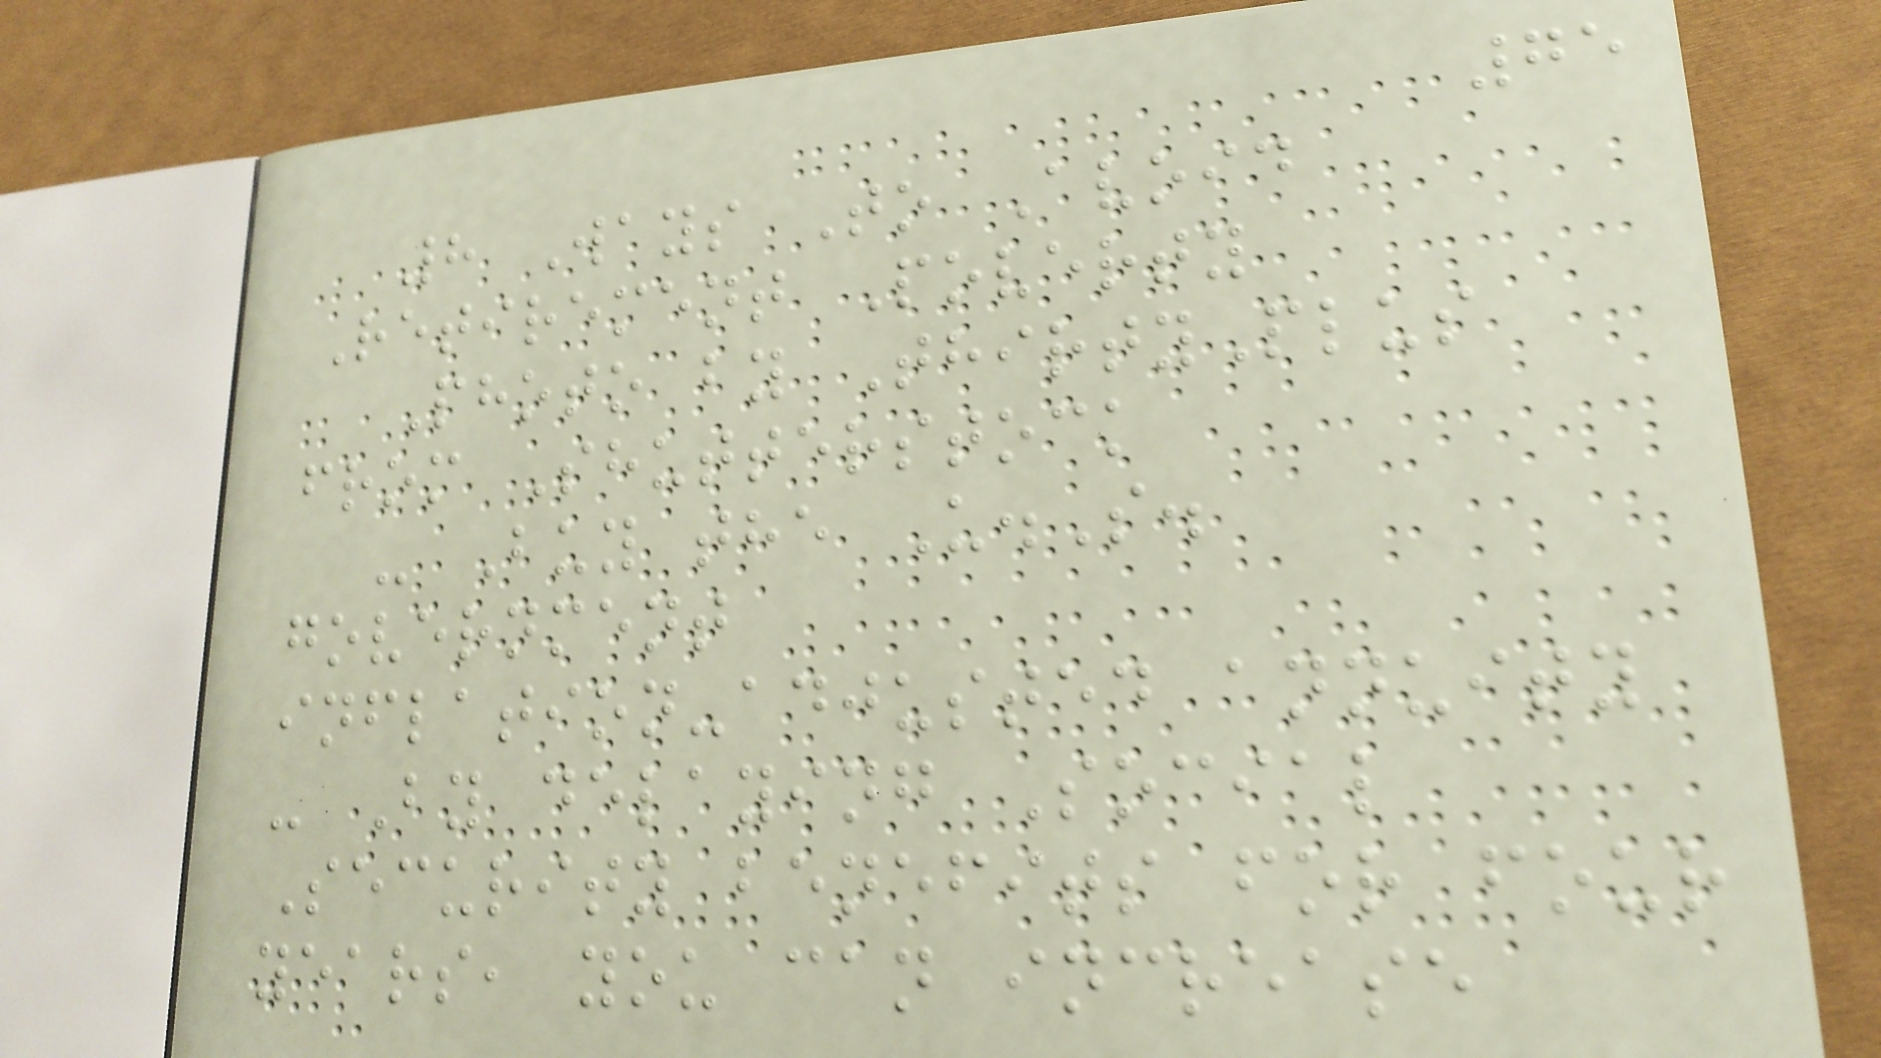75
8 Ways To Avoid
Retirement Poverty
Photo by ThirtyPlus
from Shutterstock
- Buy the U.S.
government
inflation-adjusted annuity
- By delaying Social
Security benefits for four
years, you can increase
